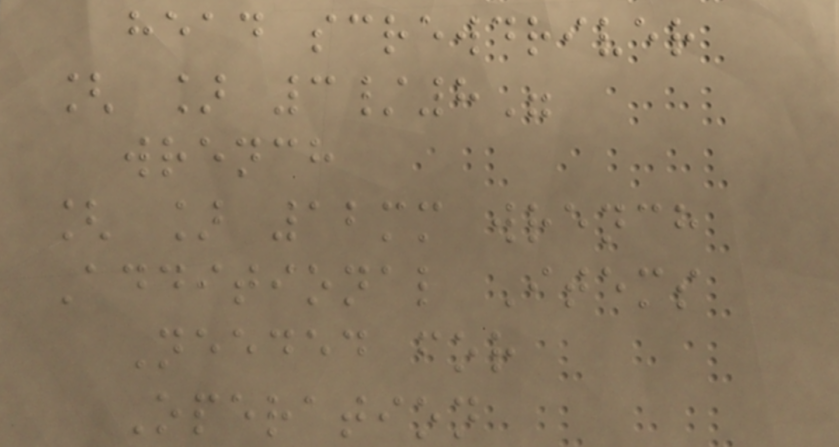head screwdriver
[ ] 3/8"
wrench
[ ] 12mm wrench
Additional Items
Needed for
Operation
